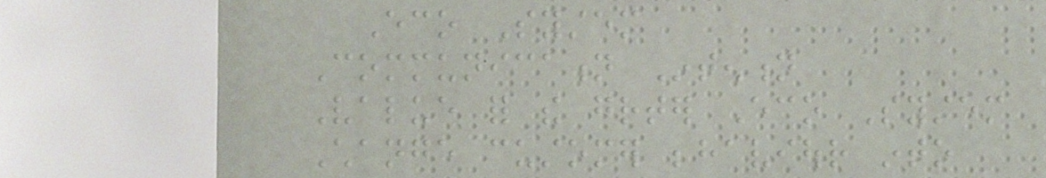Eco System
Communication Intention
Value for the greater Eco System
Change customer behaviour into
